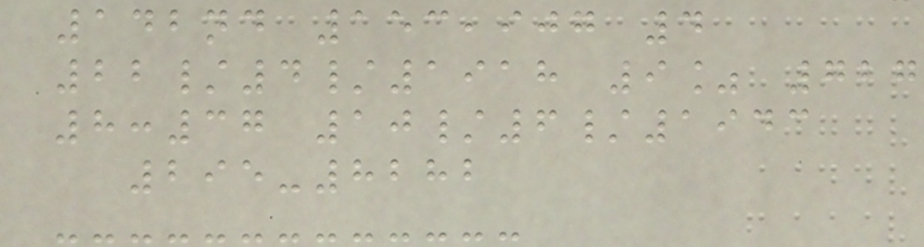142nd 153,907 4
22/4/1918 9% 727
8:37 10/6/1943
295-8282
